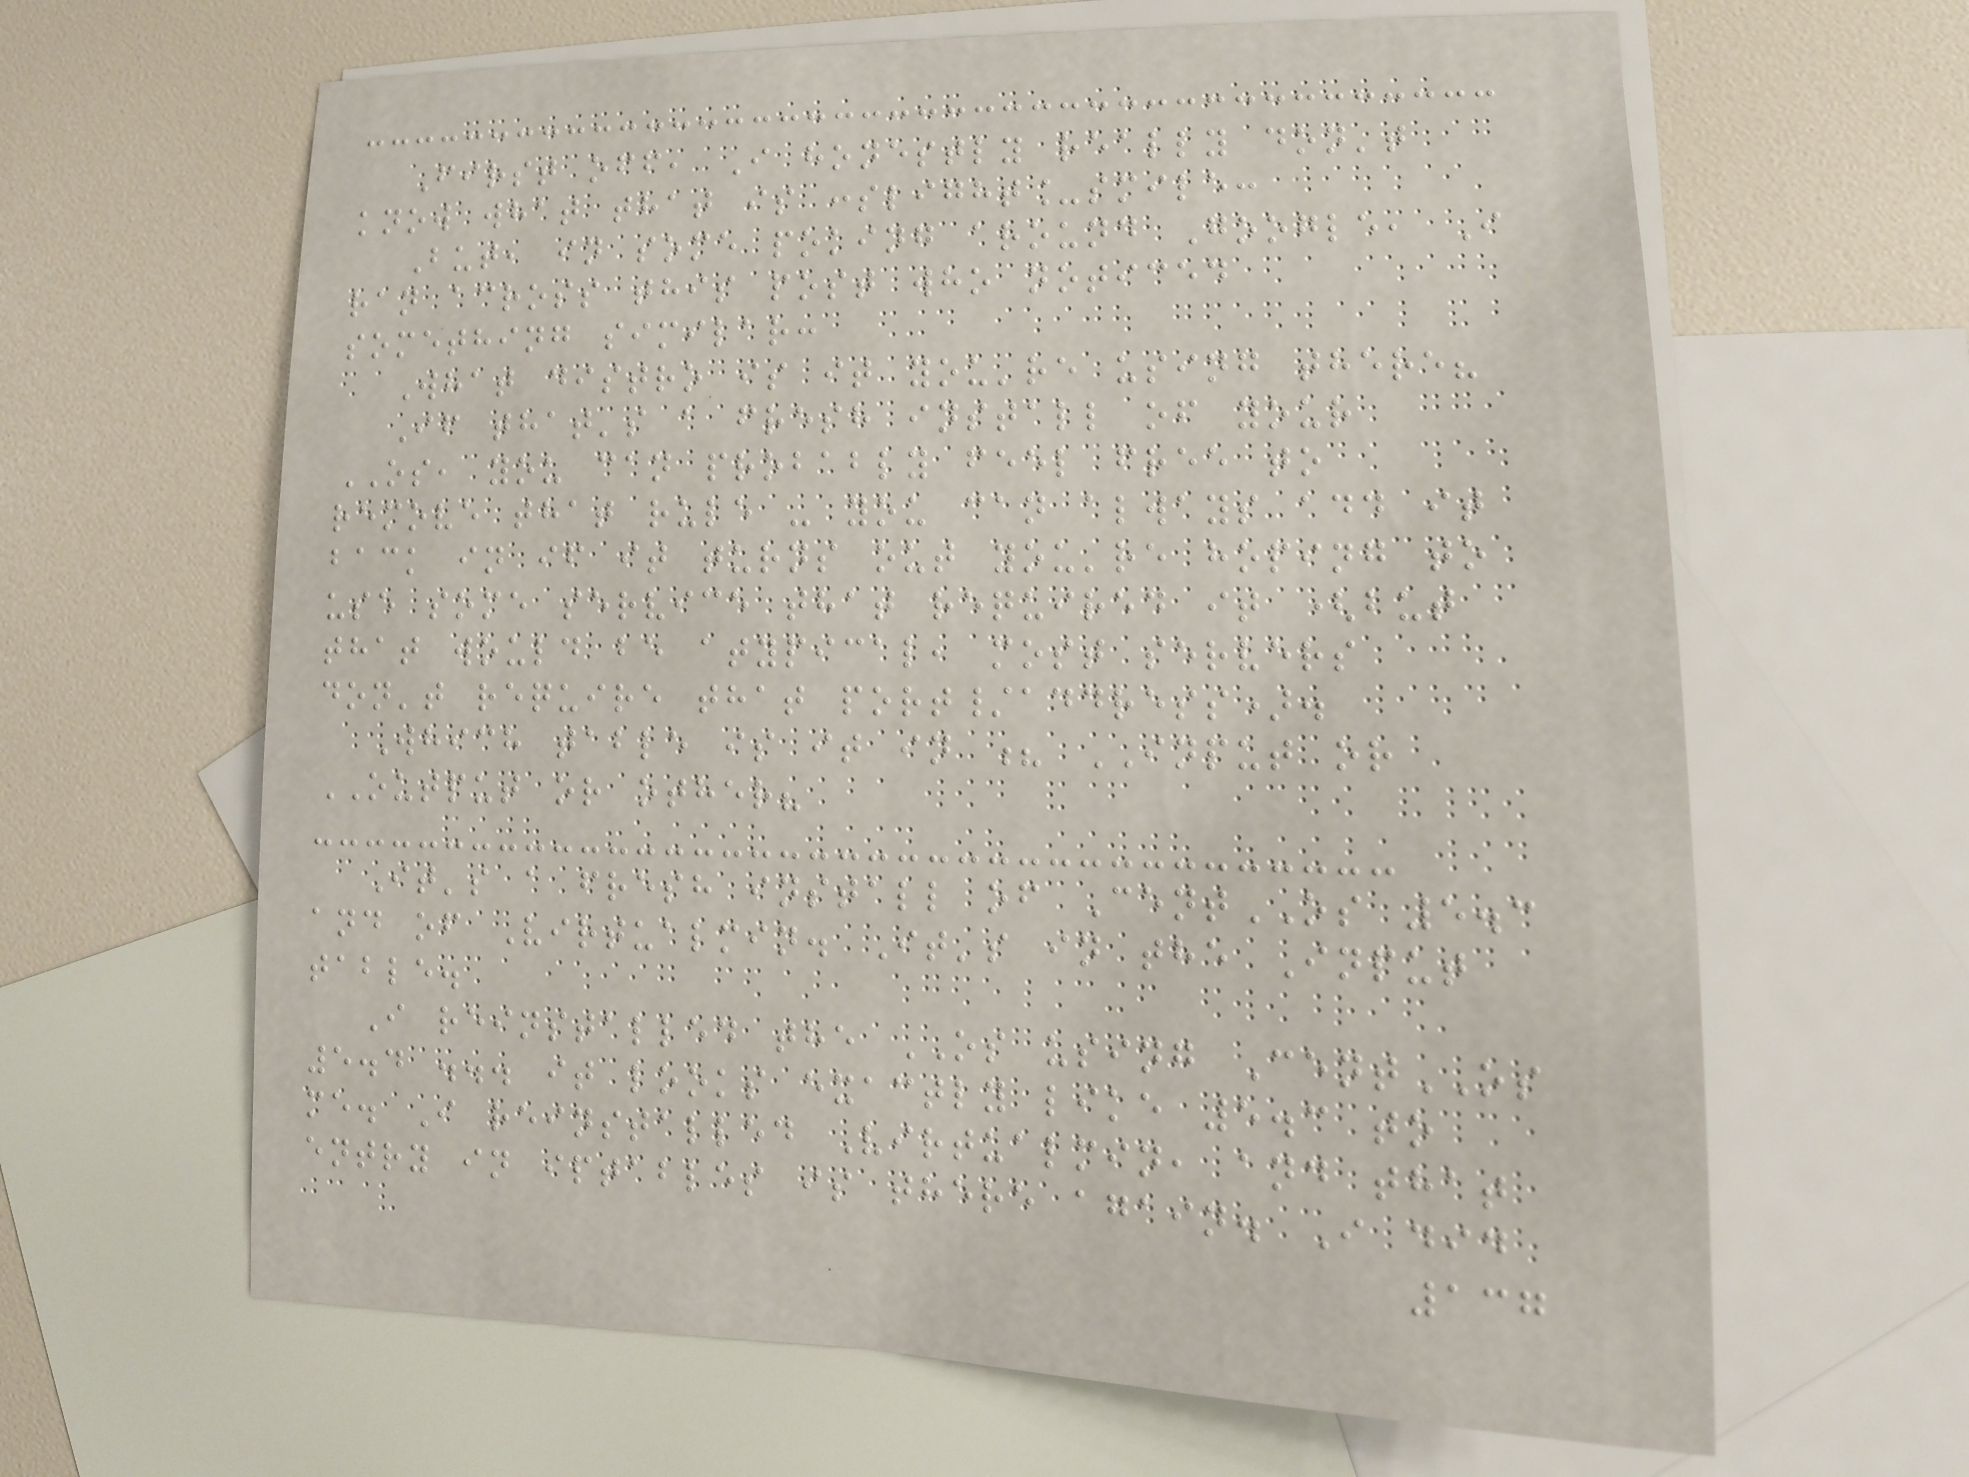First off, I honestly really don't
know what that is :slight_smile:
But, in some poking around Google, I
ran across this post who noticed
something similar:
What distro is it you're using there?
If that's a fresh install of your
OS, you can probably feel free to
remove that rule - you can always add it
back in if it turns out you're hoping to
use some service that required it (but
that would be atypical, most servers
don't require that port/address).
Which table is it in ? INPUT or
OUTPUT or other?
It's a fresh install of CentOS 5.3
and of Virtualmin. It's in the Input
table.
I reinstalled the OS using CentOS
5.4 ... it looks exactly like 5.3 to
me. I reinstalled Virtualmin, and that
entry in iptables is there again. I did
137
